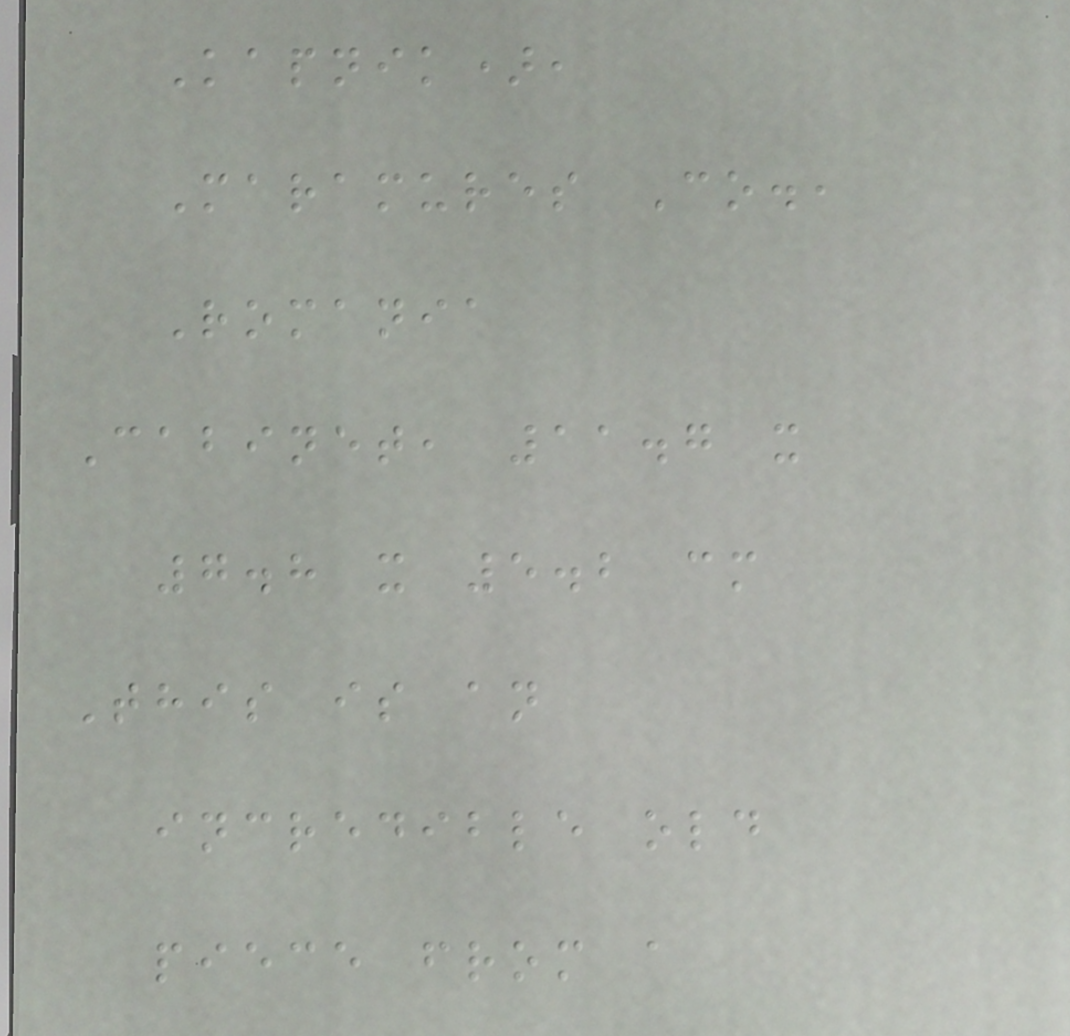Kapnik),
Maramures Co.,
Romania
Cabinet, 11.7 x
7.8 x 5.2 cm
This is an
incredible old
piece from a
